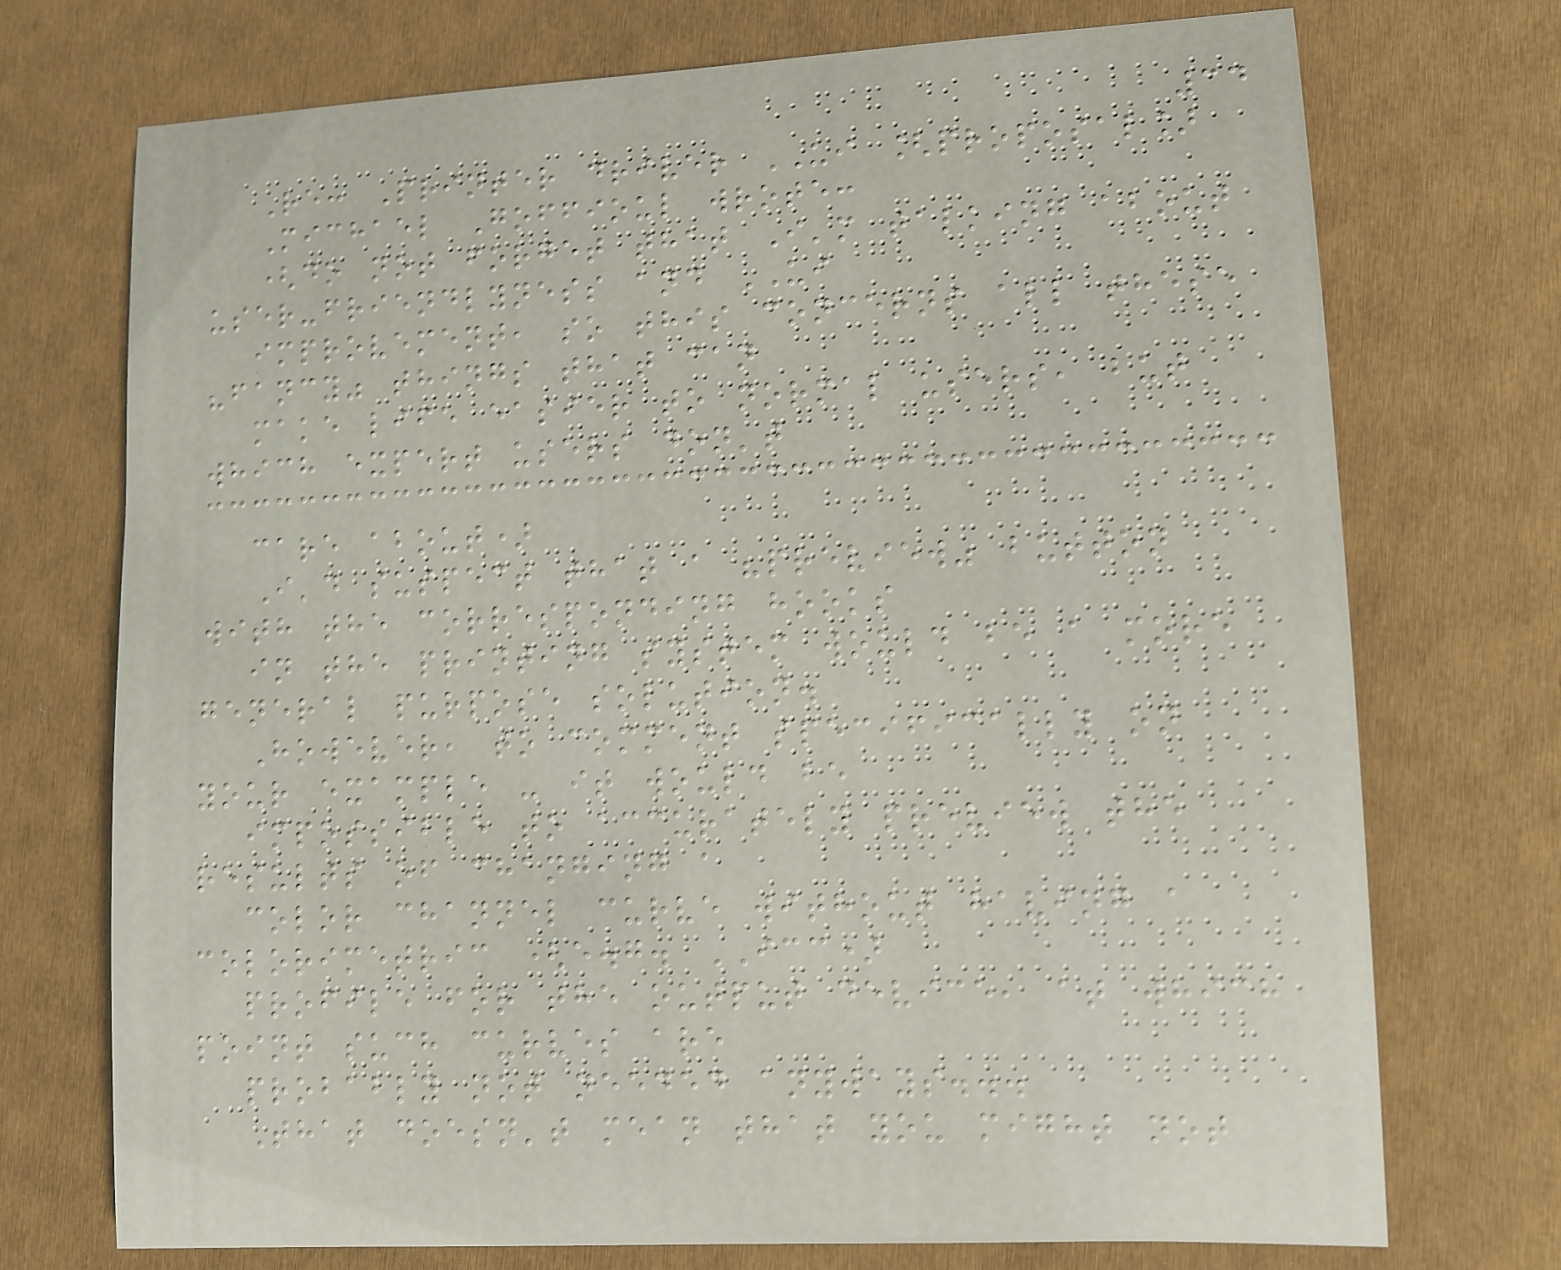34
Re: Printer driver UI [proposal]
Michael Goffioul wrote:
(do not forget that I'm talking about
user-friendlyness and UI
improvement, so this concerns all these
"fancy" things that can
make life easier to normal users, but
which expert users don't
care about)
I'd suspect that a "preview" button
with the corresponding hooks
in the printing system would be a more
general purpose solution.
However, to comment specifically on
your example - it would be
impossible to accurately preview the
results of changing a
color channel curve without having a
colorimetric (e.g. ICC)
profile for the output device, at which
point such curves are
probably not needed anyways...
That doesn't mean that you might not
